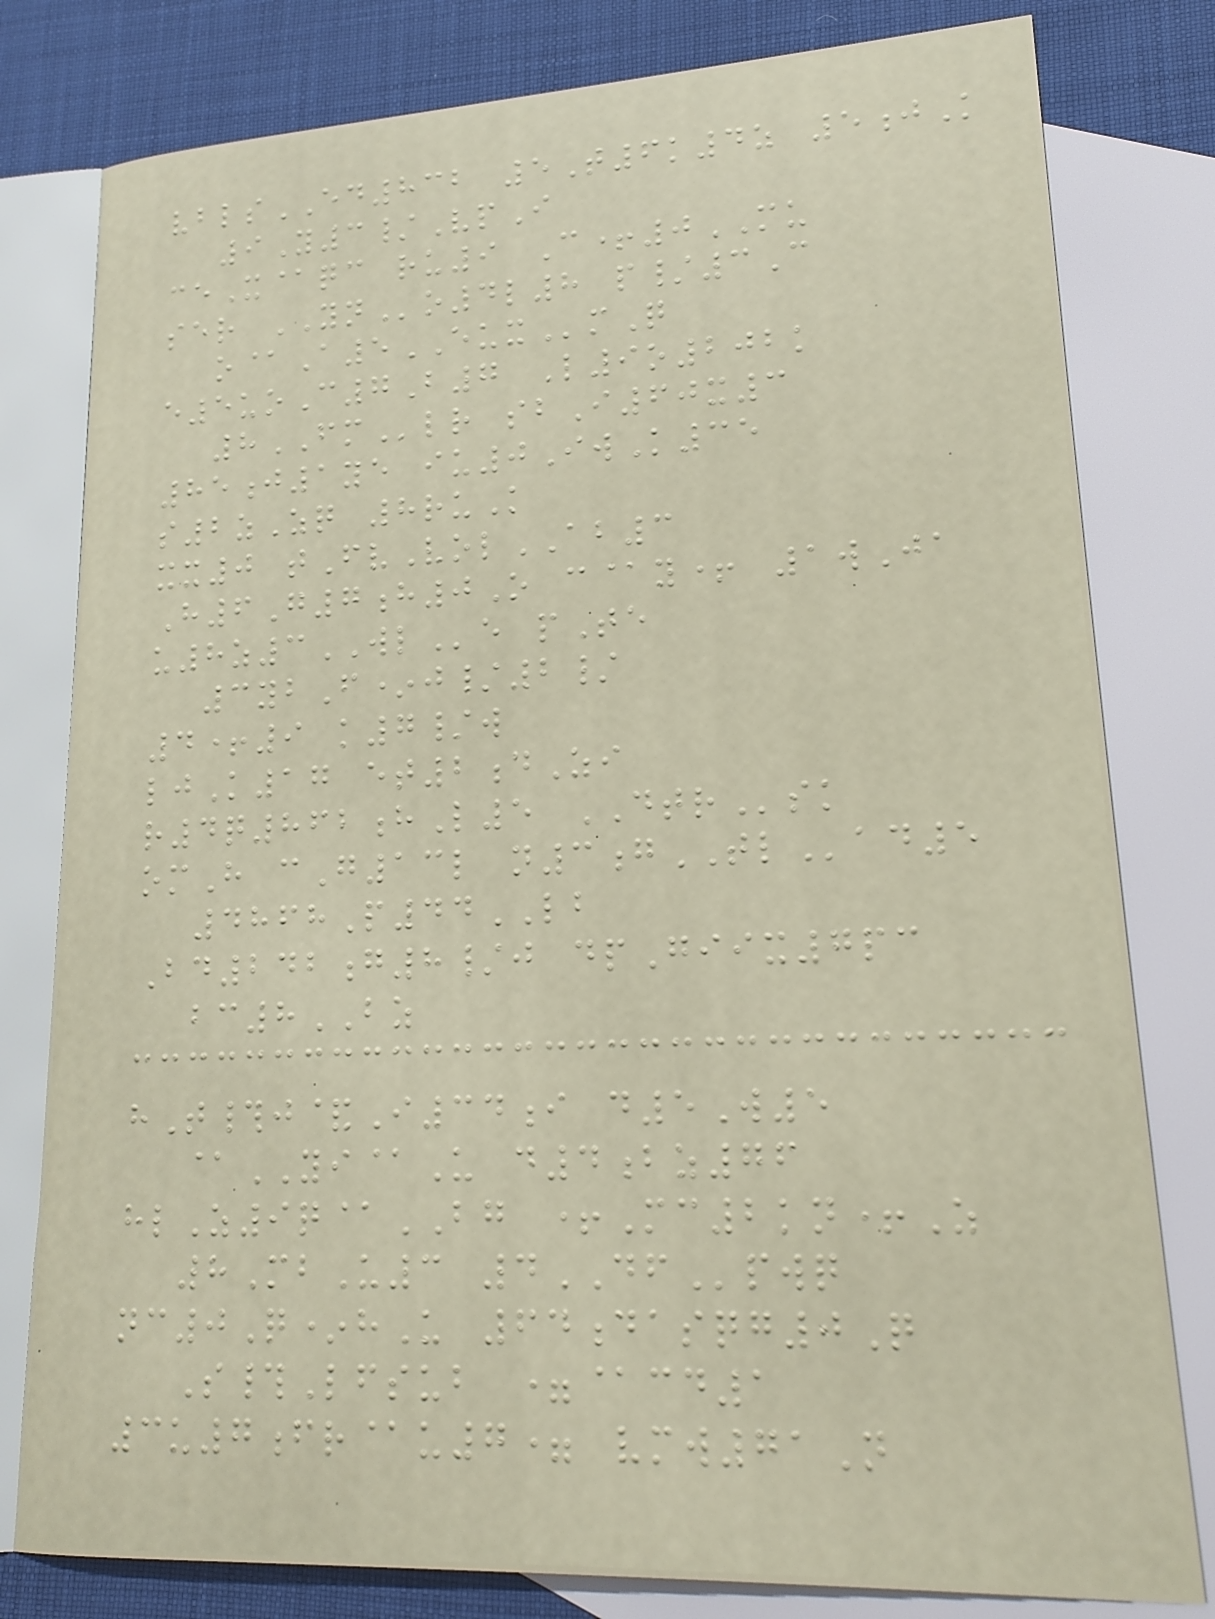vblsED832 5T6k4z 5jK
9Y3/VpI
ceX@qc ru9 C+0MU
ser YNo4l8 p/3C
o@A5EUXmQ
e5uoC7B7 L9o202k
8FMlr sbI60x3
85j1ye iu0IwK35
s2zZq 8ruK
xx0 tFvVolAB3
H6G7h0O c@y+ 1wJa
u8z3WLe pTe
3ybF*j/2/
4+9 k7/w
ljK17 et2dZi
r4q862hL5 DTRsk
omH cG13l n3gTLad5
4868P44LB
Bd242g8/j dpGiix7pc
bc8BZ
hT#j&I34i d5W5
@YI@U d4bz76
hlZ9q@BG +Mc2kn+Z
8MbU3 4DFpwq
nc0Q*hU 64dasqg0Q
S#Lfsub =@cd1
3u7fr@u7= vmw71N
